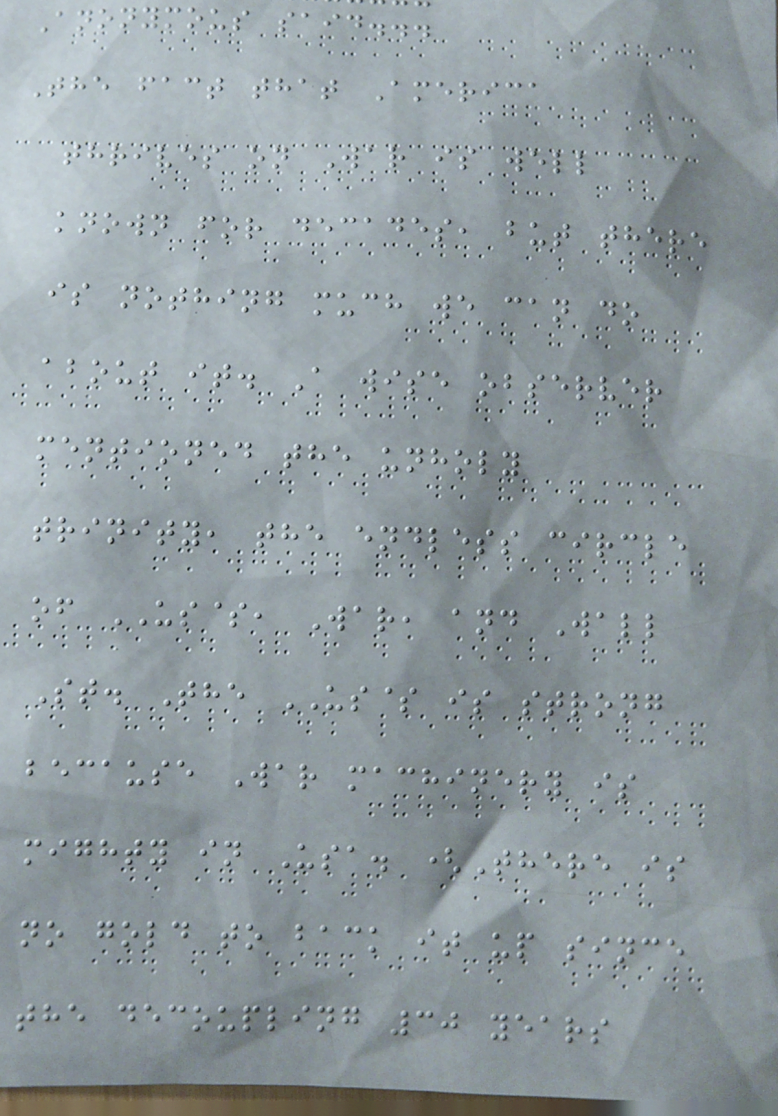Anonymous said...
The fact that America
thrives on War is well
known for decades, but there
is nothing much we can do
about it. A wise observer
mentioned the unholy
trinity, the endless circle
of US$, War, and Wall
St. The US$ is strong
because War machinery is
mighty in Usa. (There is
no gold to back it up since
the decoupling 30 years
